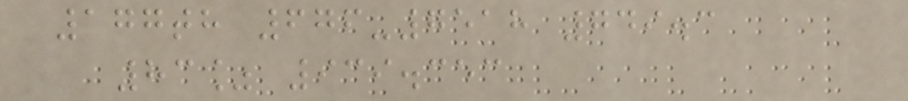177th 676-7518 749.3
83% 939.353
